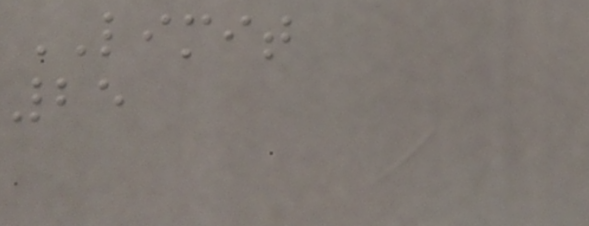LIMIT
25
